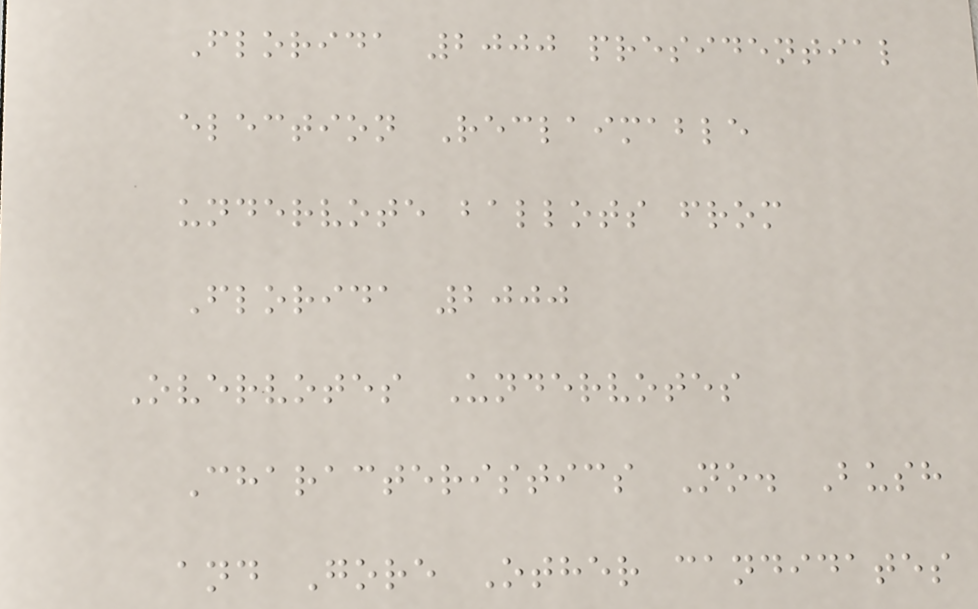Florida 2000 presidential
election Reclaimable
undervote ballots from
Florida 2000
Overvotes Undervotes
Characteristics No. Bush
and Gore Other candidates
